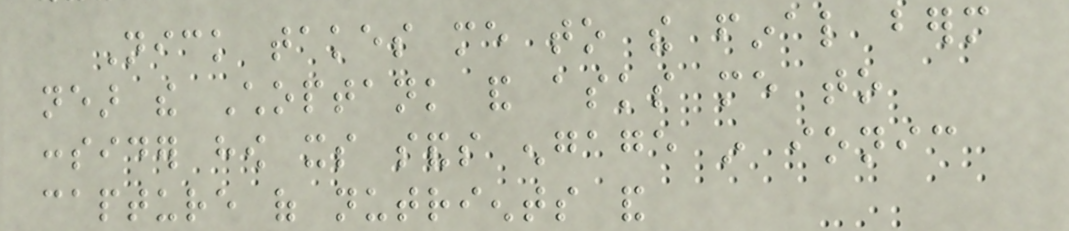Nick takes me to the final berm
near the Choptank and asks me to
consider how its sands engage in ionic
capture of nutrients and
